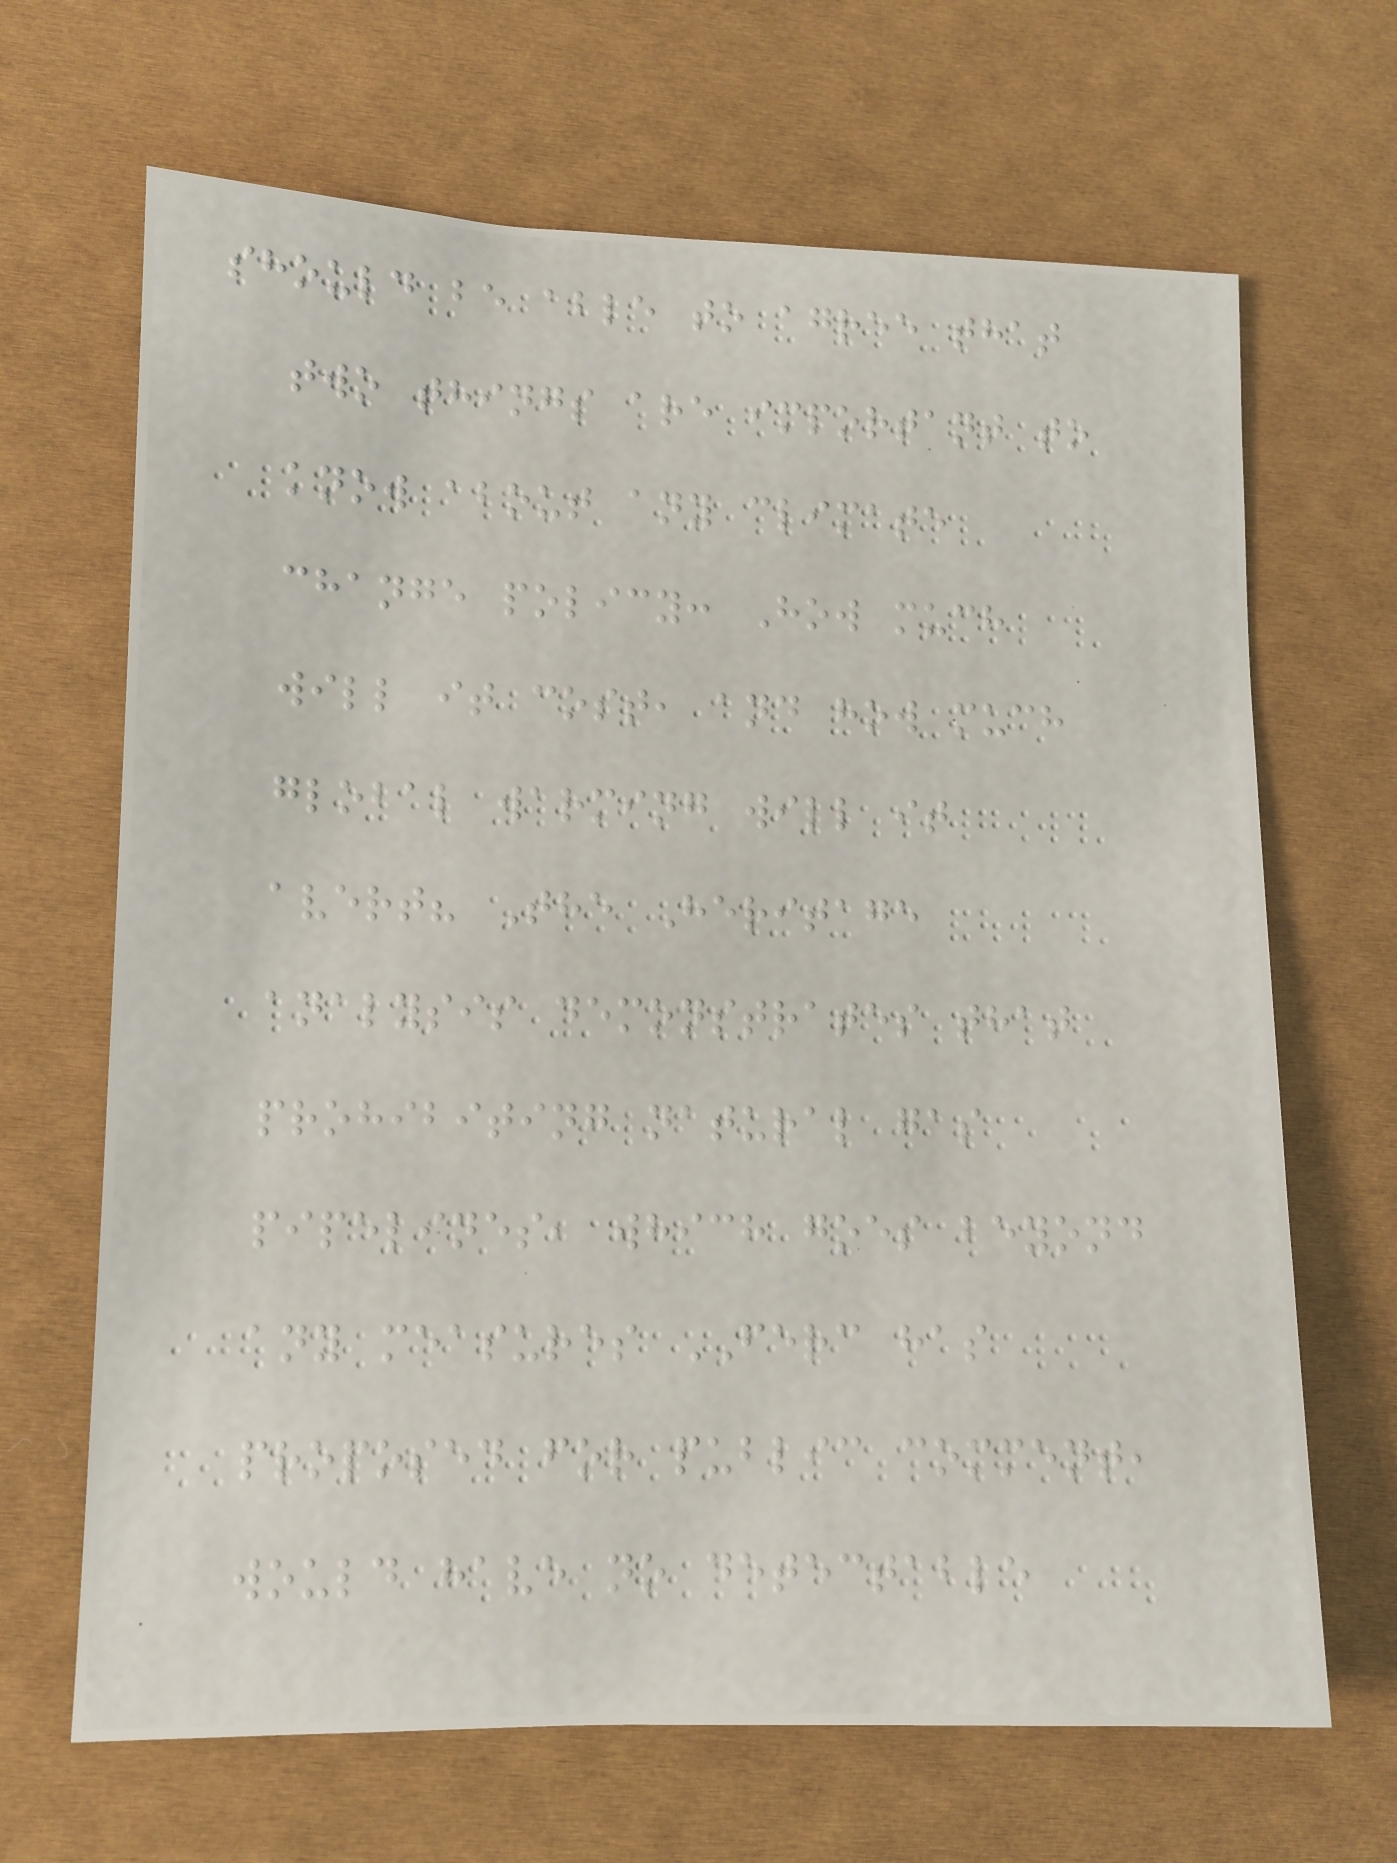should be able to agree that
two things are important to
know about any climate
change policy: How much
will it cost, and how much
global warming will it
avert? The Heritage
analysis demonstrates that
prohibiting natural gas
pipelines, which goes beyond
any measures FERC has
proposed for public comment,
would have no detectable
